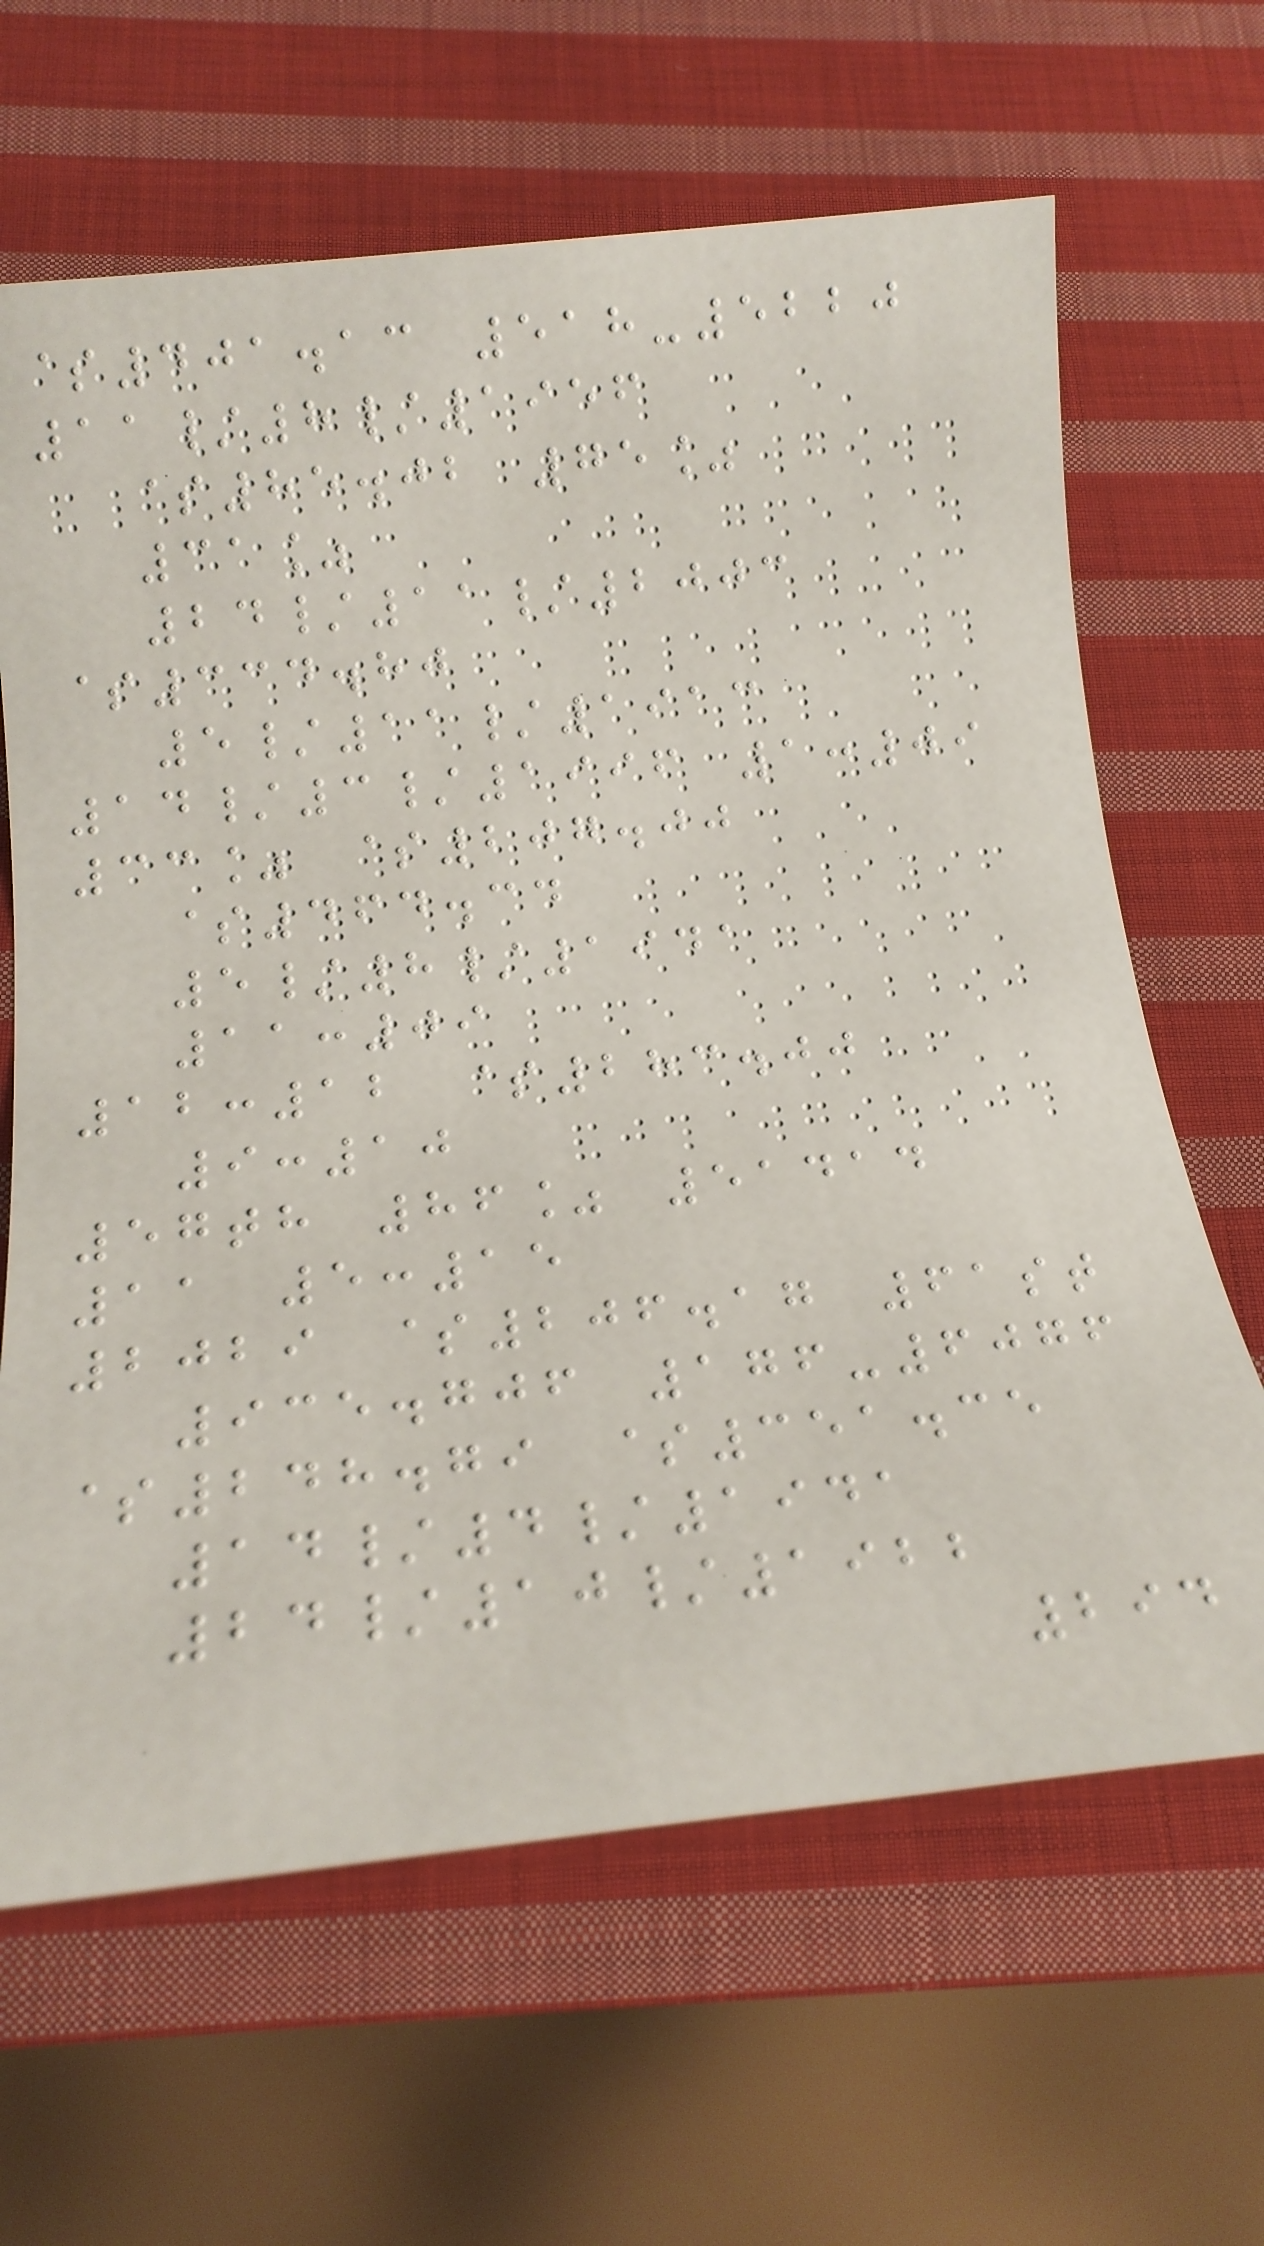$401.13 518-5220
11/8/1956
$85.02 75%
31%
24/11/2003
$334.80
5/11/1913
14/3/1996 1:09
33% $207.00
$464.34
5/8/1941
11:09
12:12 $283.00
9:10
57th 86% 51414
11 5:15
2029 $206.17 61st
935.706 176-6076
$248.79 $351.35
14/4/1941
24/10/1922
294
